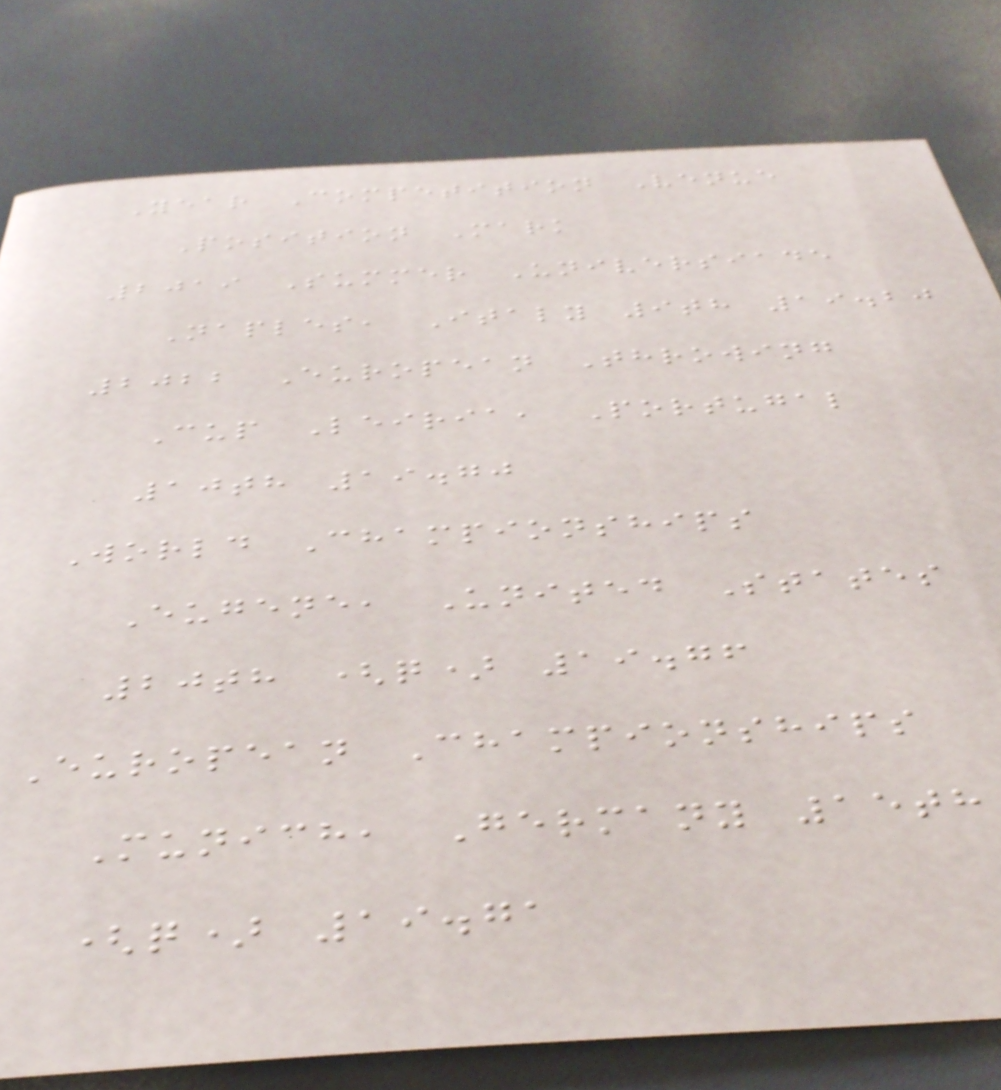Year Competition Venue
Position Mark
2019 Summer Universiade
Naples, Italy 9th 19.20
2022 European Throwing
Cup Leiria, Portugal
10th 19.70
World Championships
Eugene, United States
20th (q) 19.76
European Championships
Munich, Germany 15th
(q) 19.71
